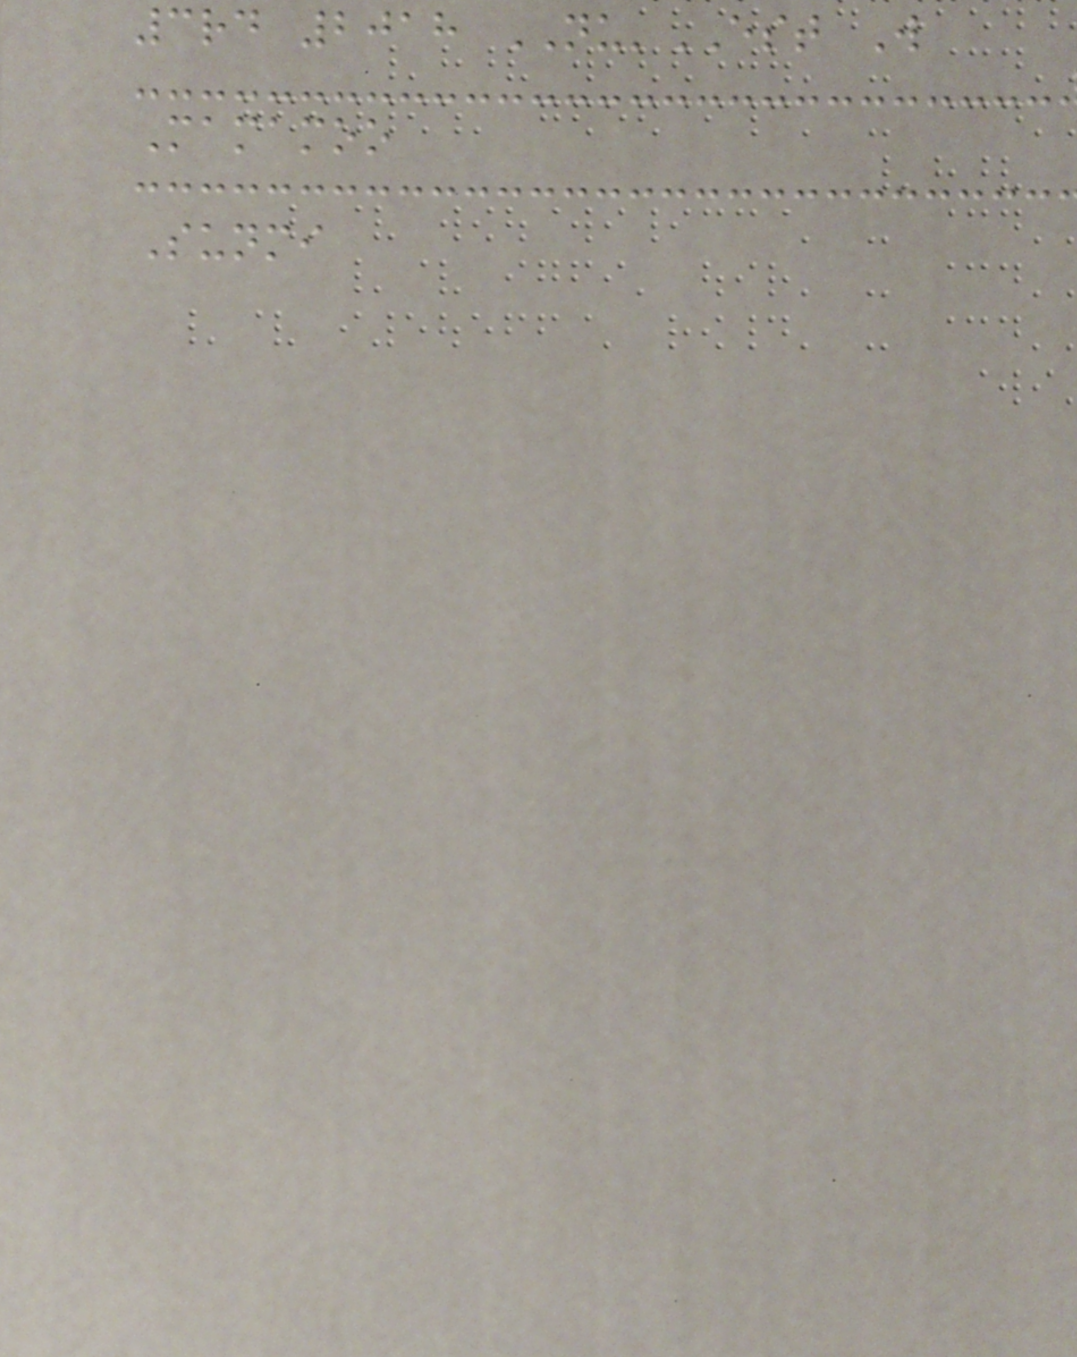3rd 2018 NU'EST W
Mamamoo
Sunmi
